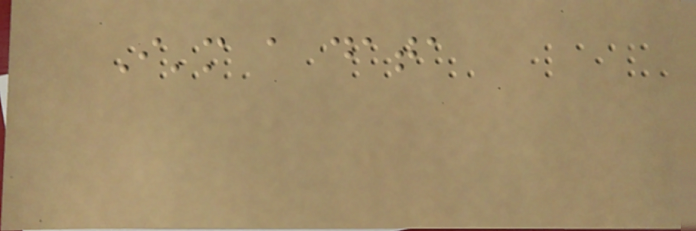I'm a data
